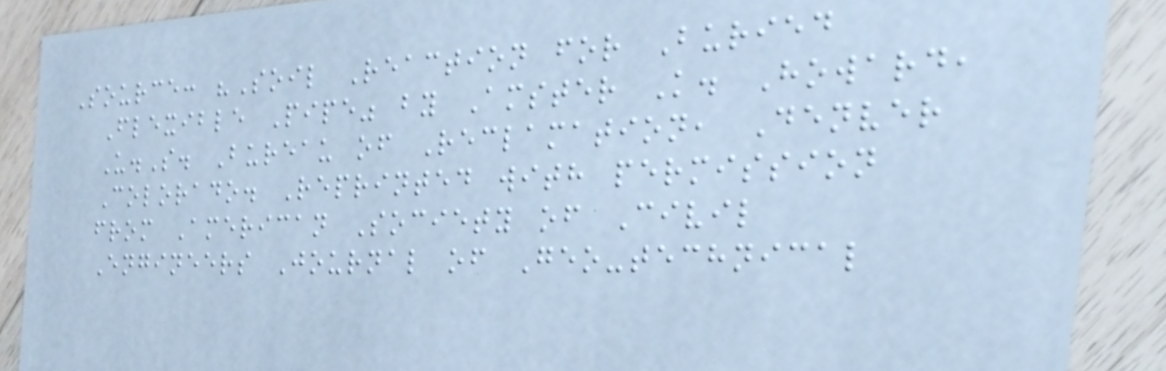Source: "Soil Reaction for Buried
Flexible Pipe" by Amster K. Howard,
U.S. Bureau of Reclamation, Denver
Colorado. Reprinted with permission
from American Society of Civil
Engineers Journal of Geo-technical
